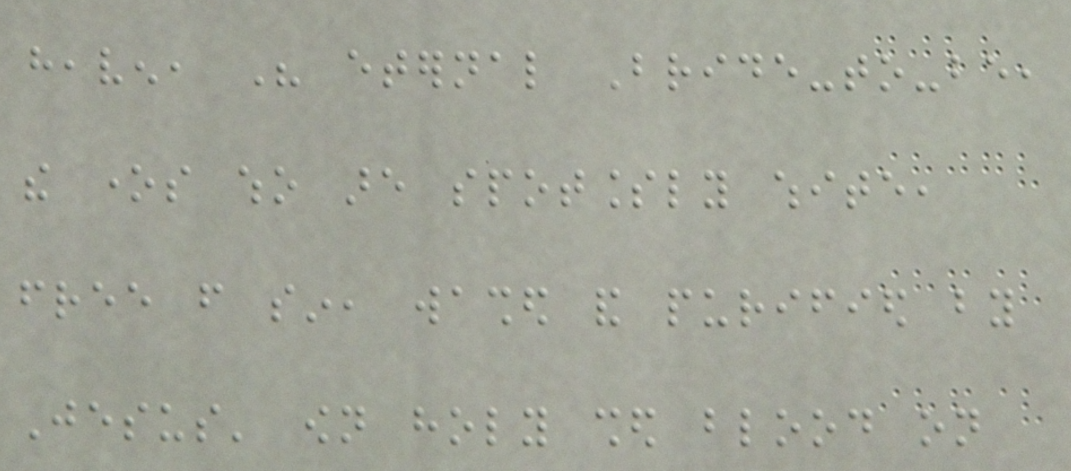heaven, His eternal Bride-to-be,
the ones who are spotlessly white,
free from sin, washed and purified by
Jesus' own holy shed blood on
